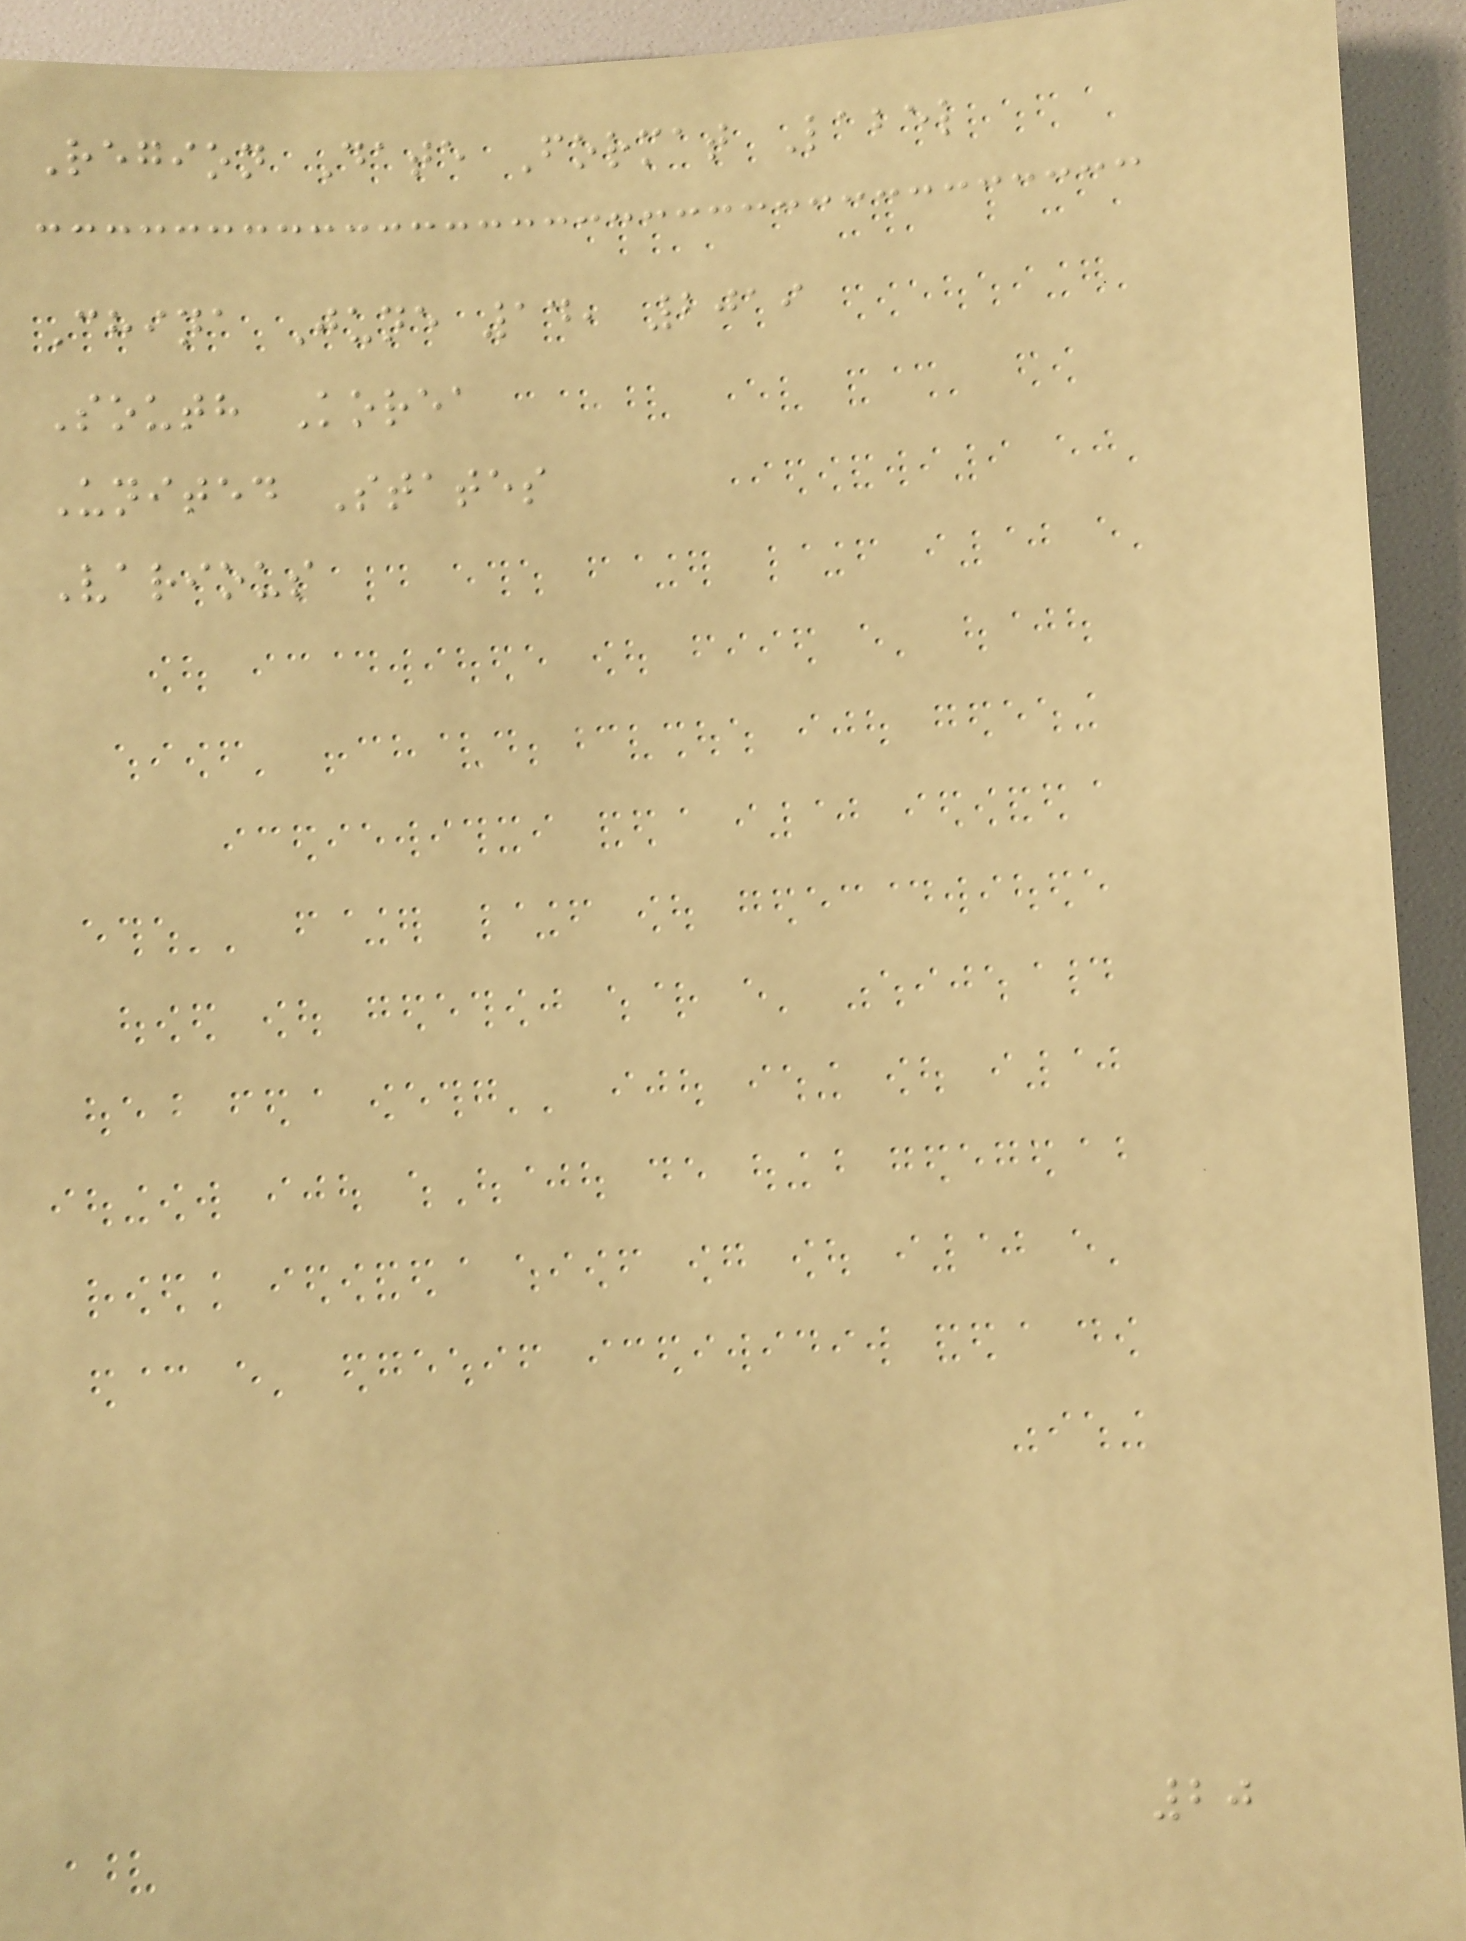Region Date Format Label
China June 14, 2019
South Korea
United States
Various
20
